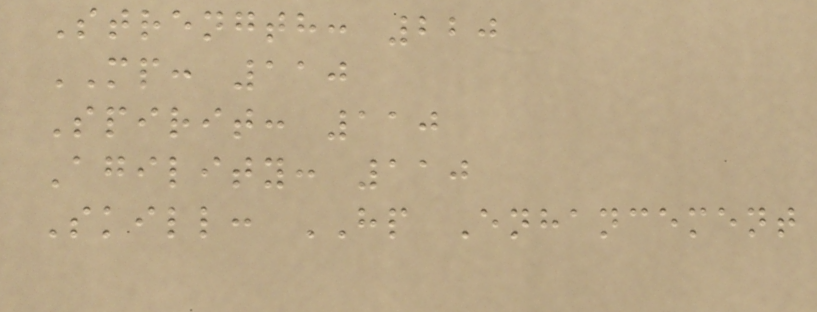Strength: 220
MP: 110
Spirit: 110
Agility: 110
Skill: HP Enhancement
